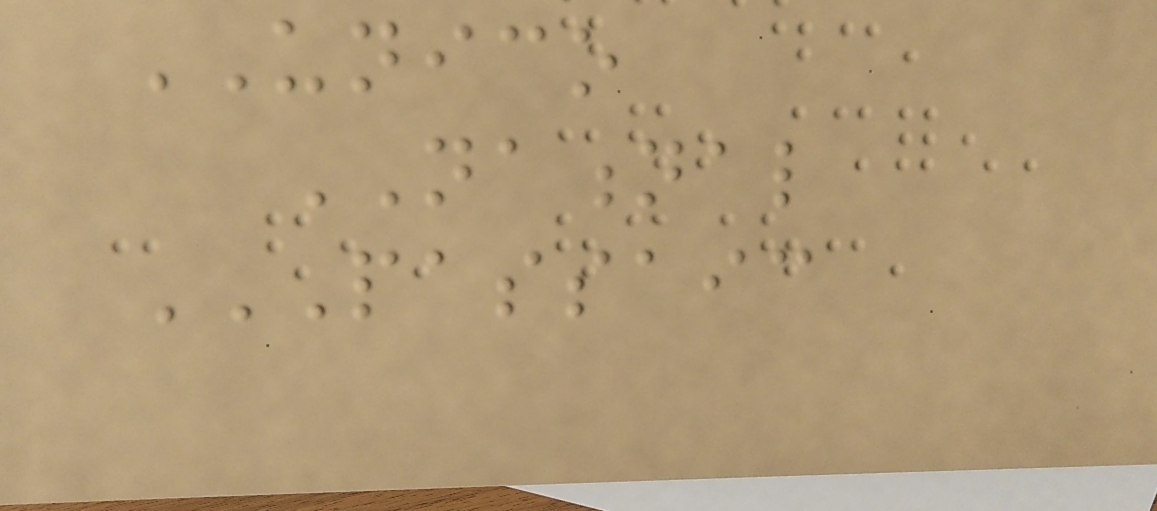UNICO
NATIONAL
PASSAIC
